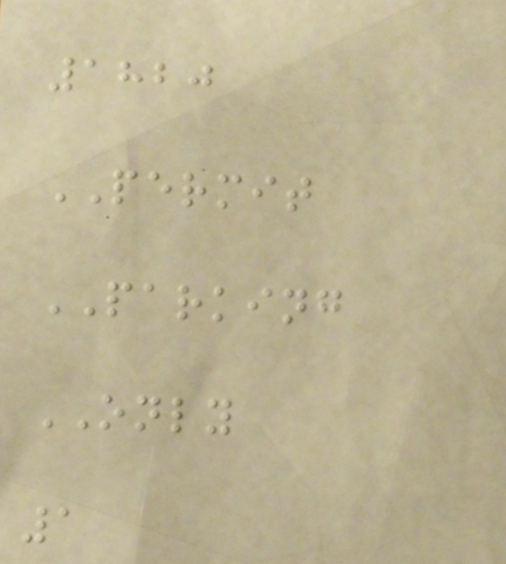1820
PERMIT
PARKING
ONLY
1
